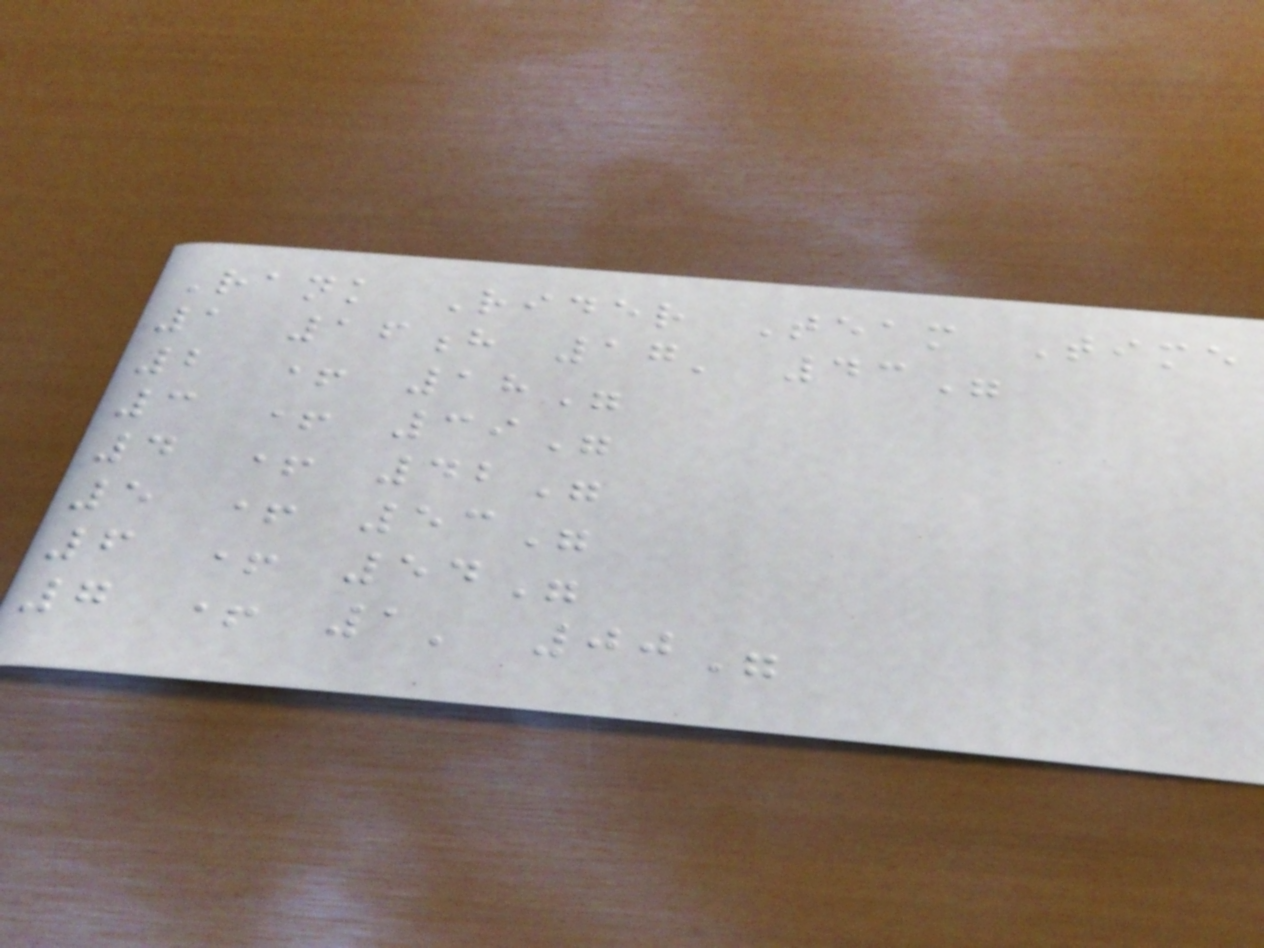Rank Rider Team Time
1 16h 17' 43"
2 + 18"
3 + 39"
4 + 42"
5 + 53"
6 + 54"
7 + 1' 00"
